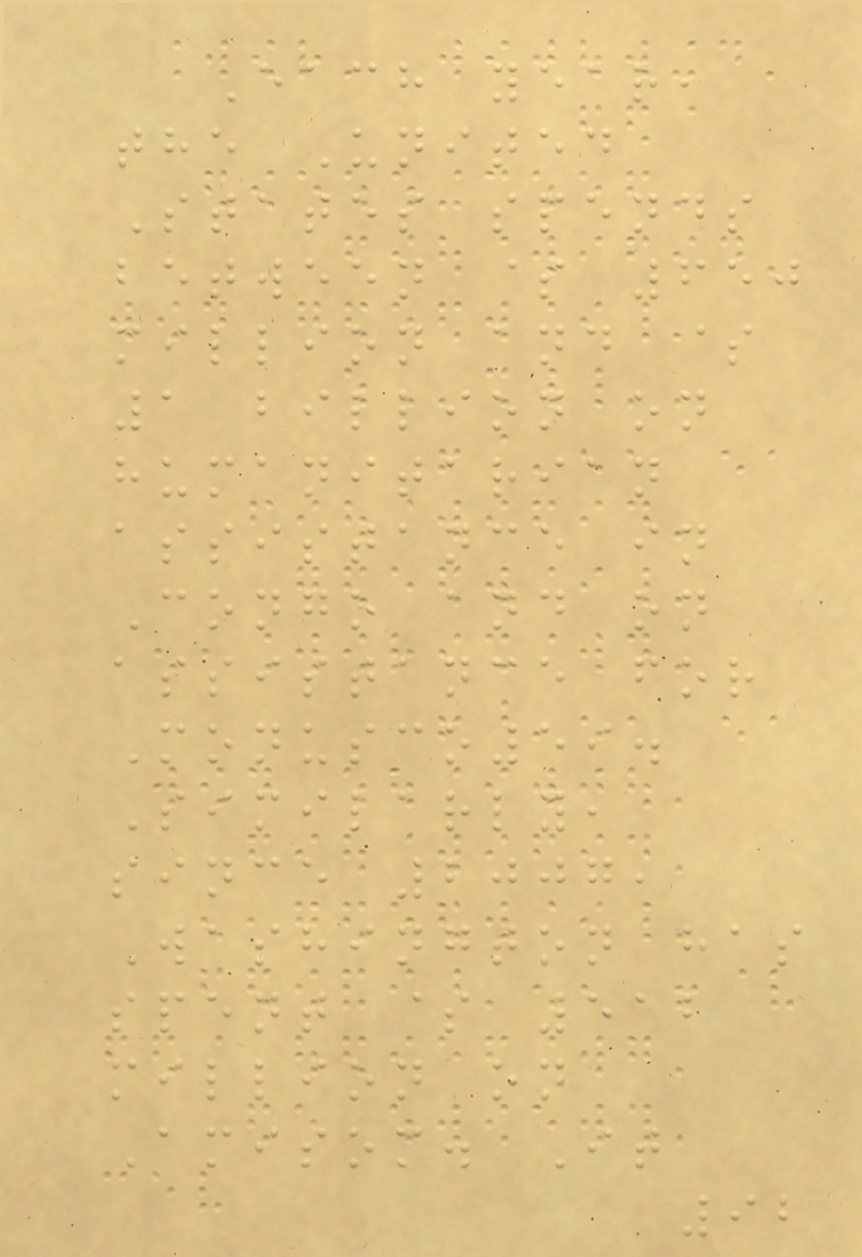Each year,
the United
States spends
between $ 650
million and $
1 billion on
humanitarian
assistance in
Congo and on
assistance for
Monusco59.
Similarly,
since 2007,
Washington has
spent $ 512
million on
Amisom. It
92
